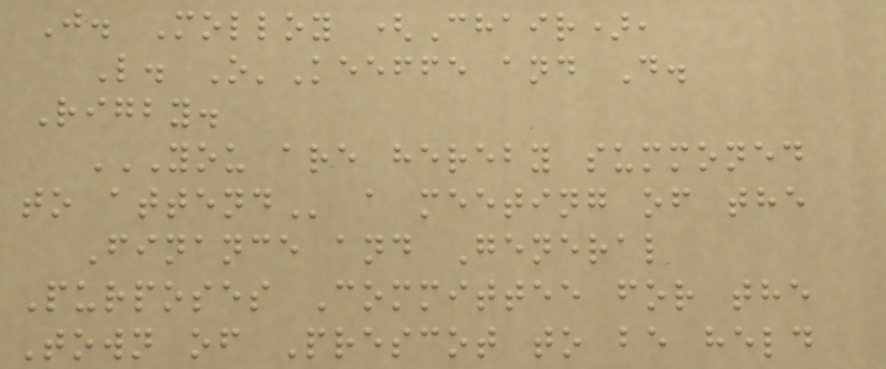J. Molloy (Chair),
L. O'Keeffe and D.
Rigby.
YOU ARE HEREBY SUMMONED
TO ATTEND a meeting of the
Finance and General
Purposes Committee for the
Town of Prescot to be held
